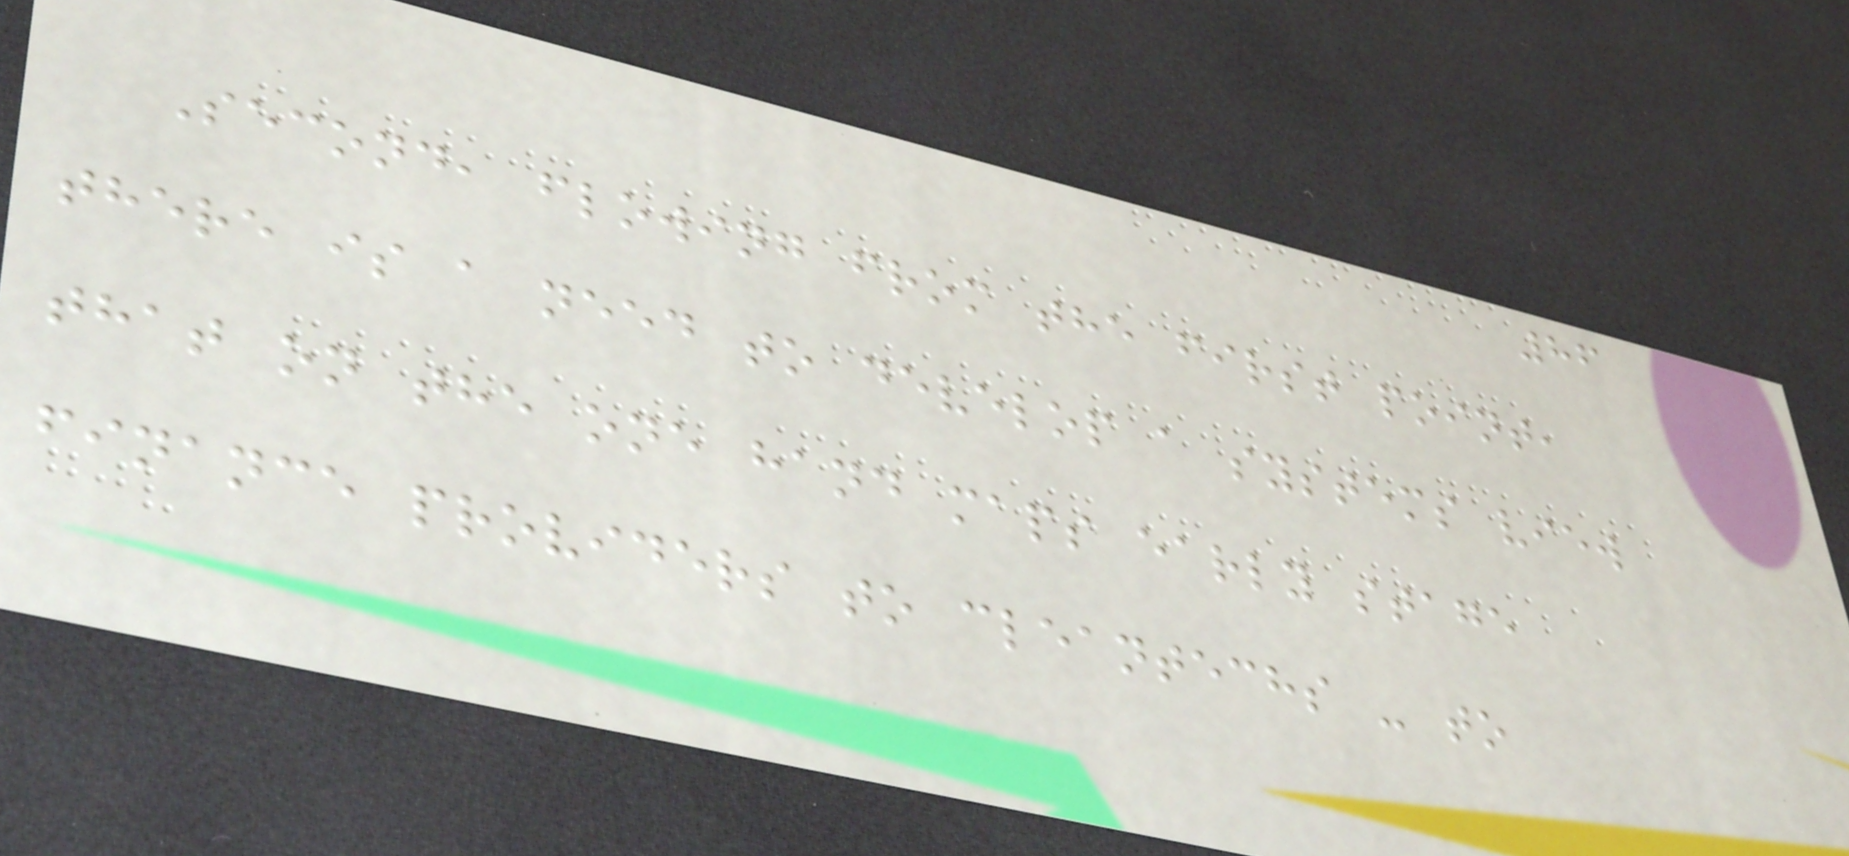86
Second, flowing from the first point,
there is a need to develop a systems view
that on the one hand maps early stage
finance providers to cleantechs - to
